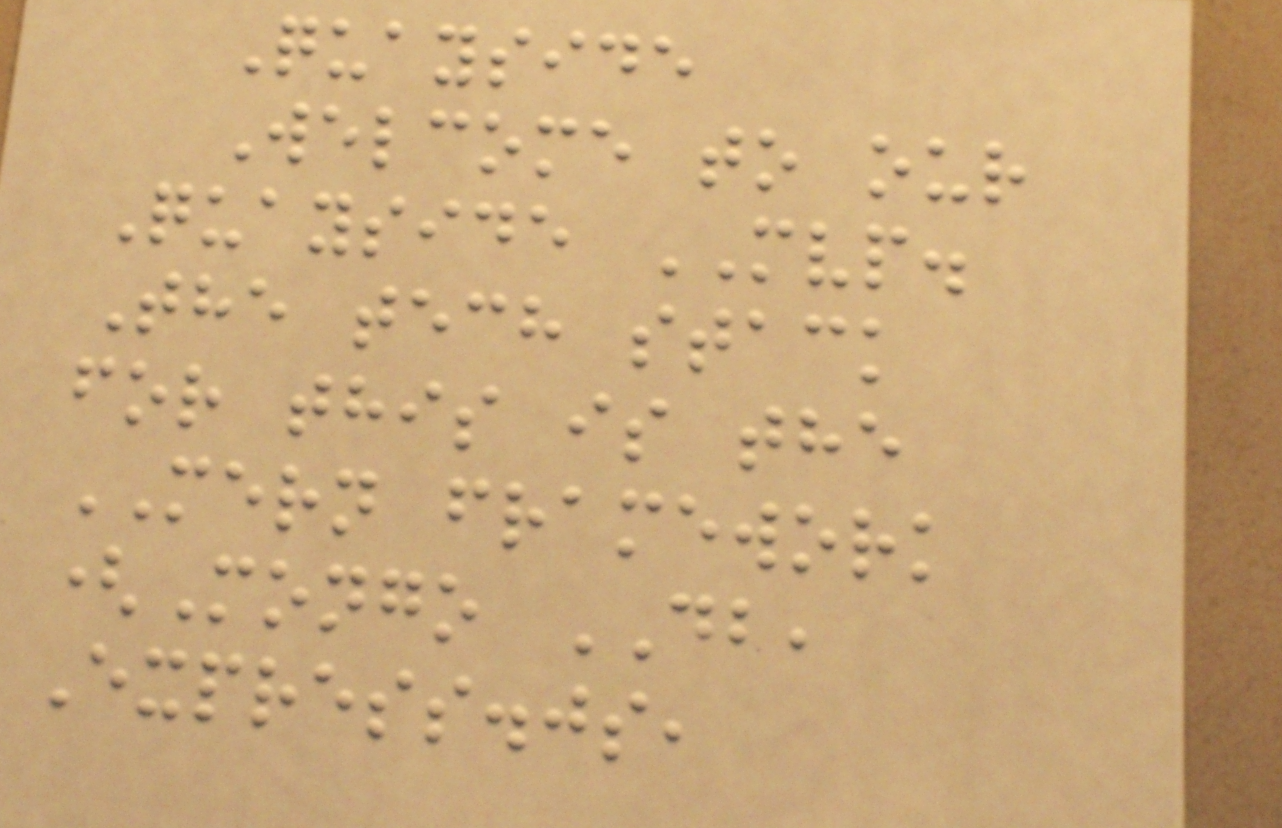Quayside
Welcome to our
Quayside MVP.
The tech stack
for this is the
MERN framework
(Mongo DB,
Express.js,
